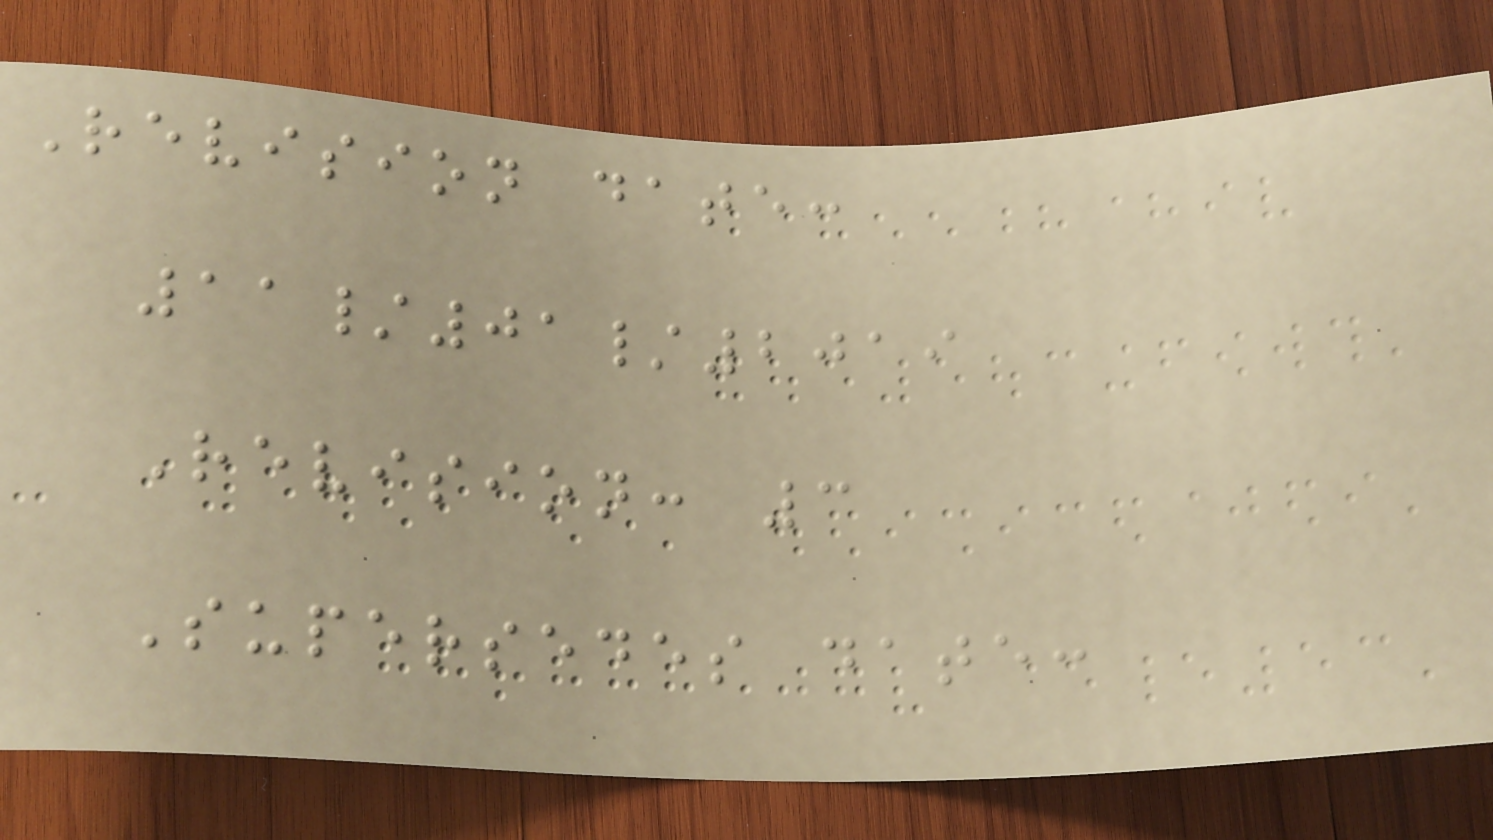Revision date:
11/01/2019
Revision: 3
Supersedes date:
